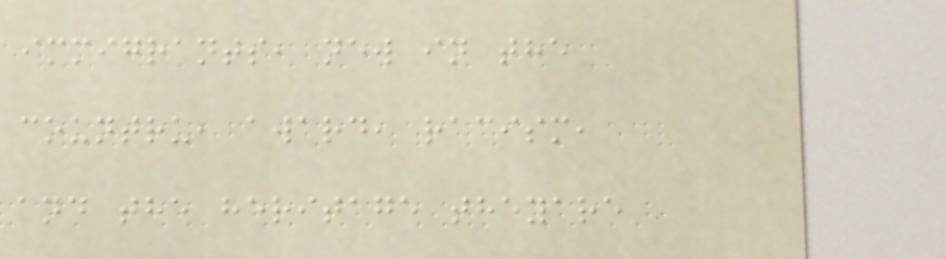immigrants, new in the
countru, award, racism,
and the heritage theyare
